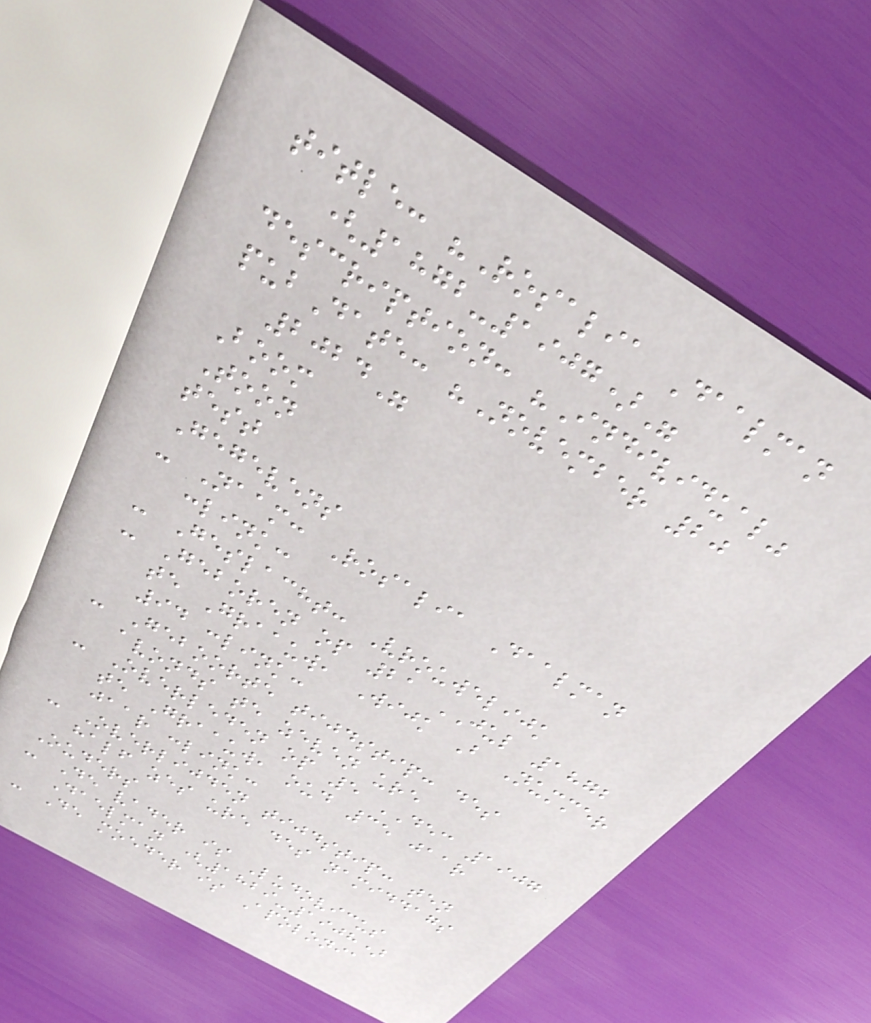title: "Rosalia Daalman
(1872-1907)"
description: "Individual"
pubDate: "November 20
2024"
Boom
Toon
test
Gegevens
- Naam: Rosalia Daalman
:link:
- Geslacht: Vrouwelijk
- Geboren op 21 JUL 1872
te Graauw, Wijk B Nummer
94 :link:
- Geboorte tijdstip: des
avonds te zeven ure
- Overleden op 5 DEC 1907
te Graauw, oud 35 jaar
jaar :link:
- Overlijden tijdstip: ten
half zes ure des namiddags
Ouders
- De vader is Ludovicus
Daelman (1829-1908)
- De moeder is Apolonia
